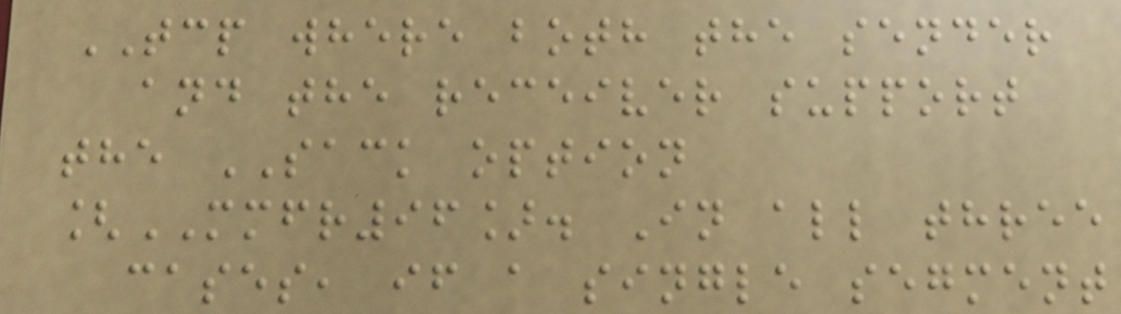TCP where both the sender
and the receiver support
the SACK option
[MMFR96]. In all three
cases, if a single segment
